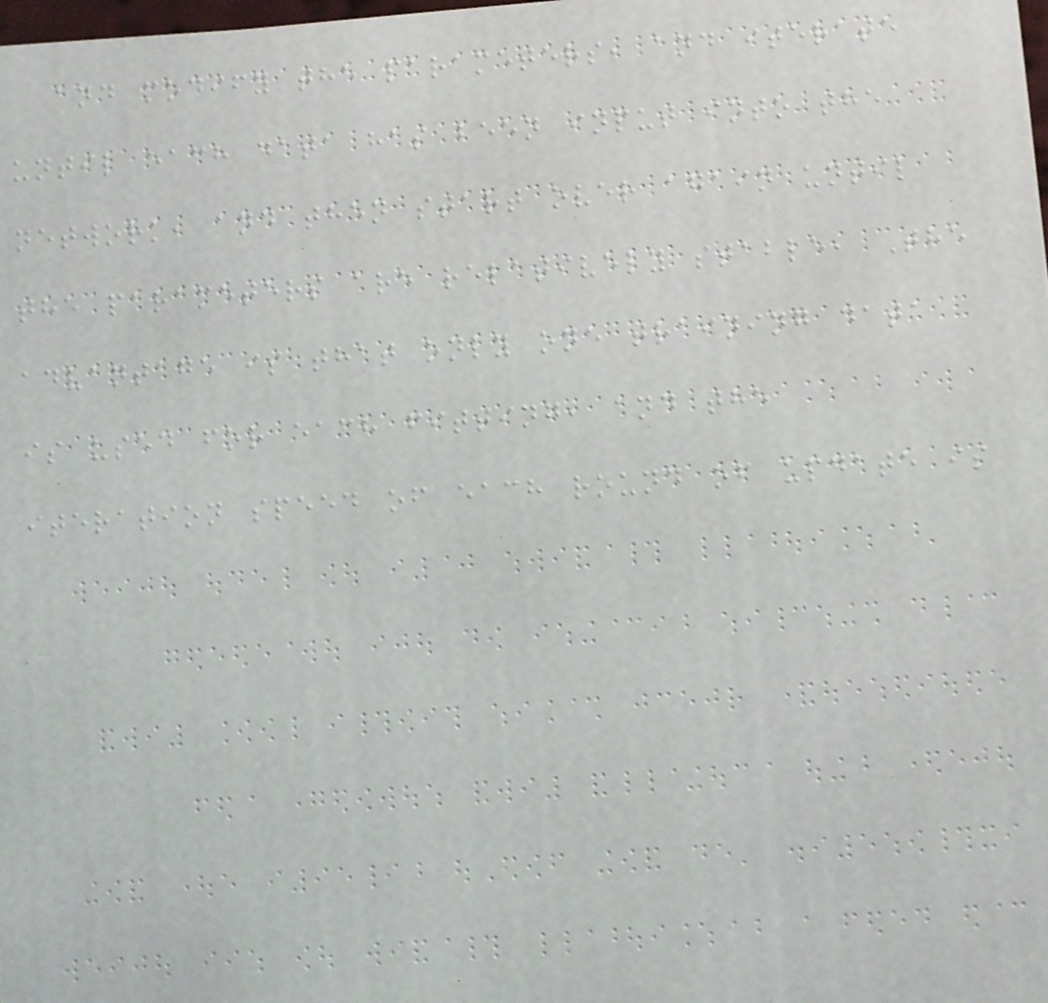and modify the parameters, and iterate
until each data has been input into the
network, and then start over again until
the parameters are relatively stable, The
advantage is that only one training data
is used for each fitting, and the
iteration speed of each round of update is
